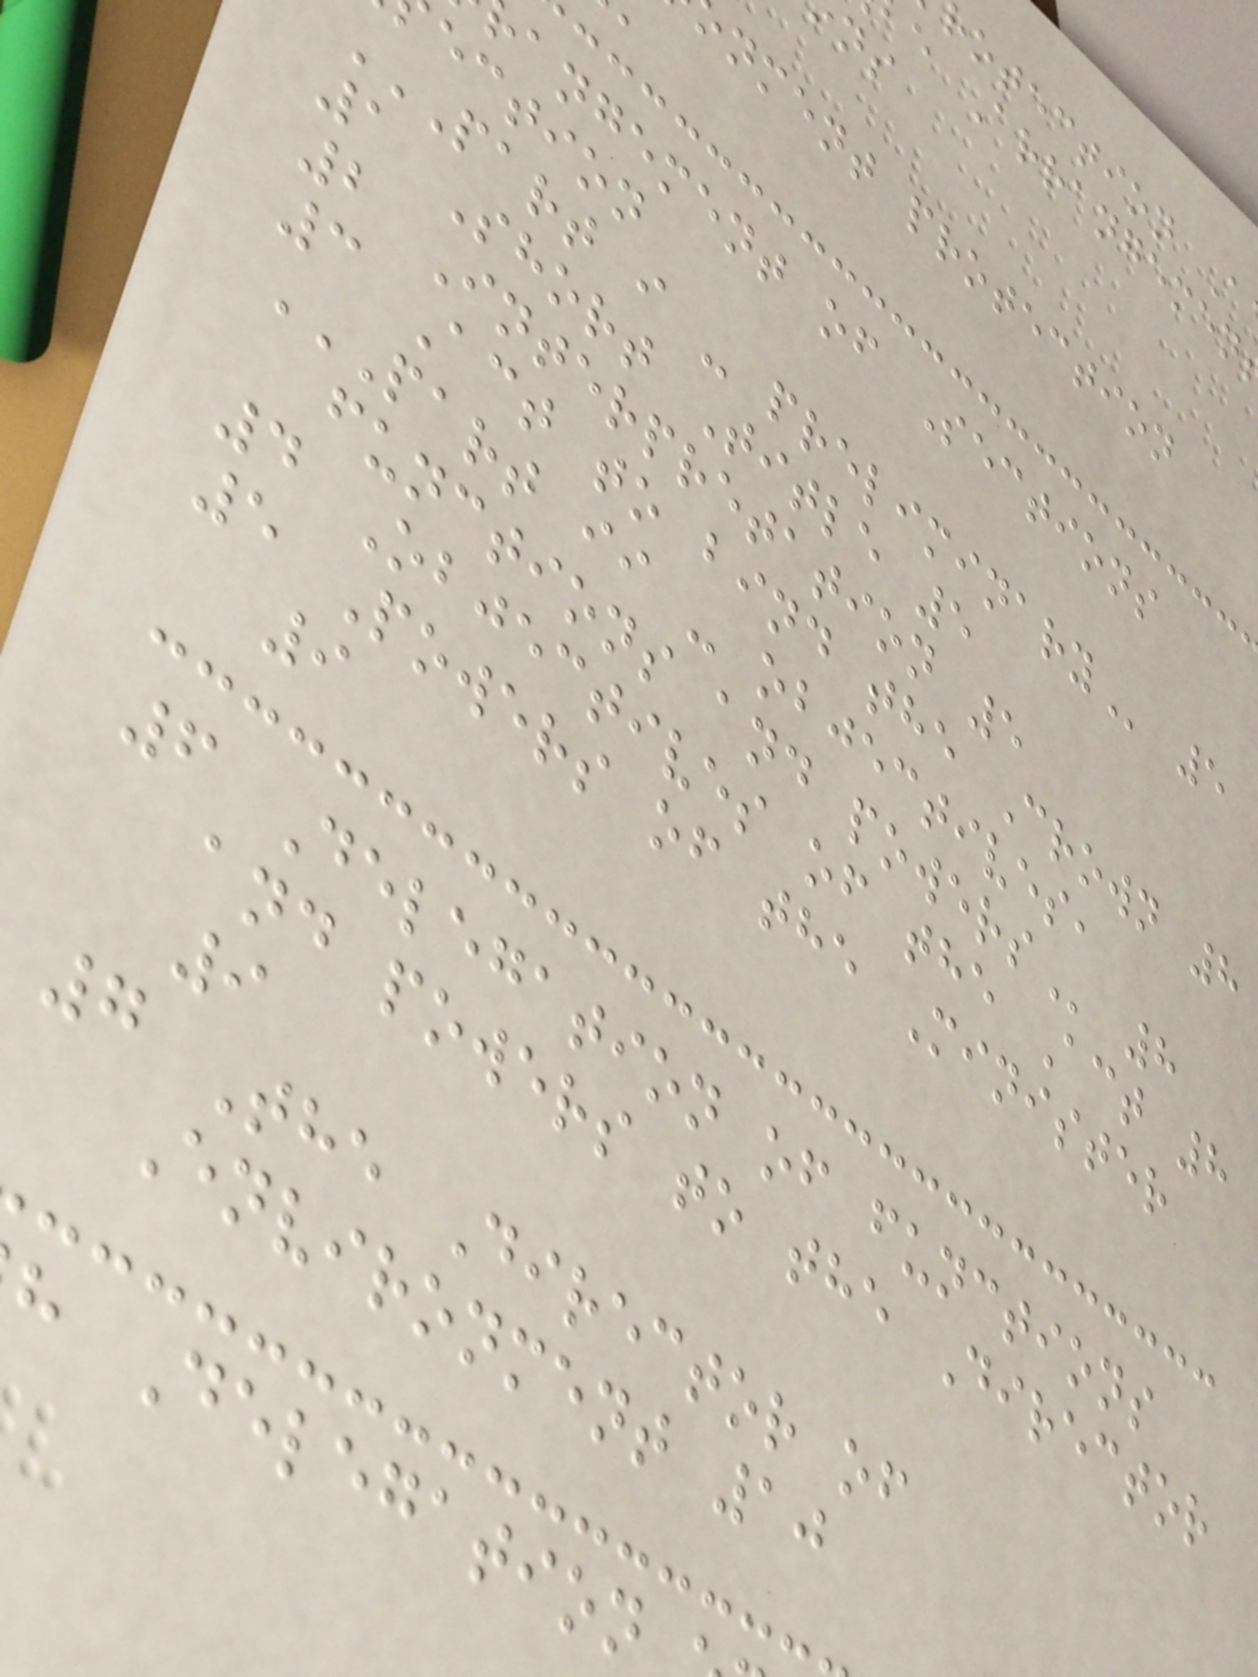rotection A
e Arrangemen
nment protection
angement of Sections
ection
PART I - PRELIMINARY 5
1 Short Title 5
2 Interpretation 5
3 Act to bind the Crown 8
PART II - OBJECTIVES,
functions and
4 Objectives of the Act 8
5 Powers of the Minister
9
6 Delegation of functions
and powers to the Director
9
7 The Director of
Environment 10
h Delegation
